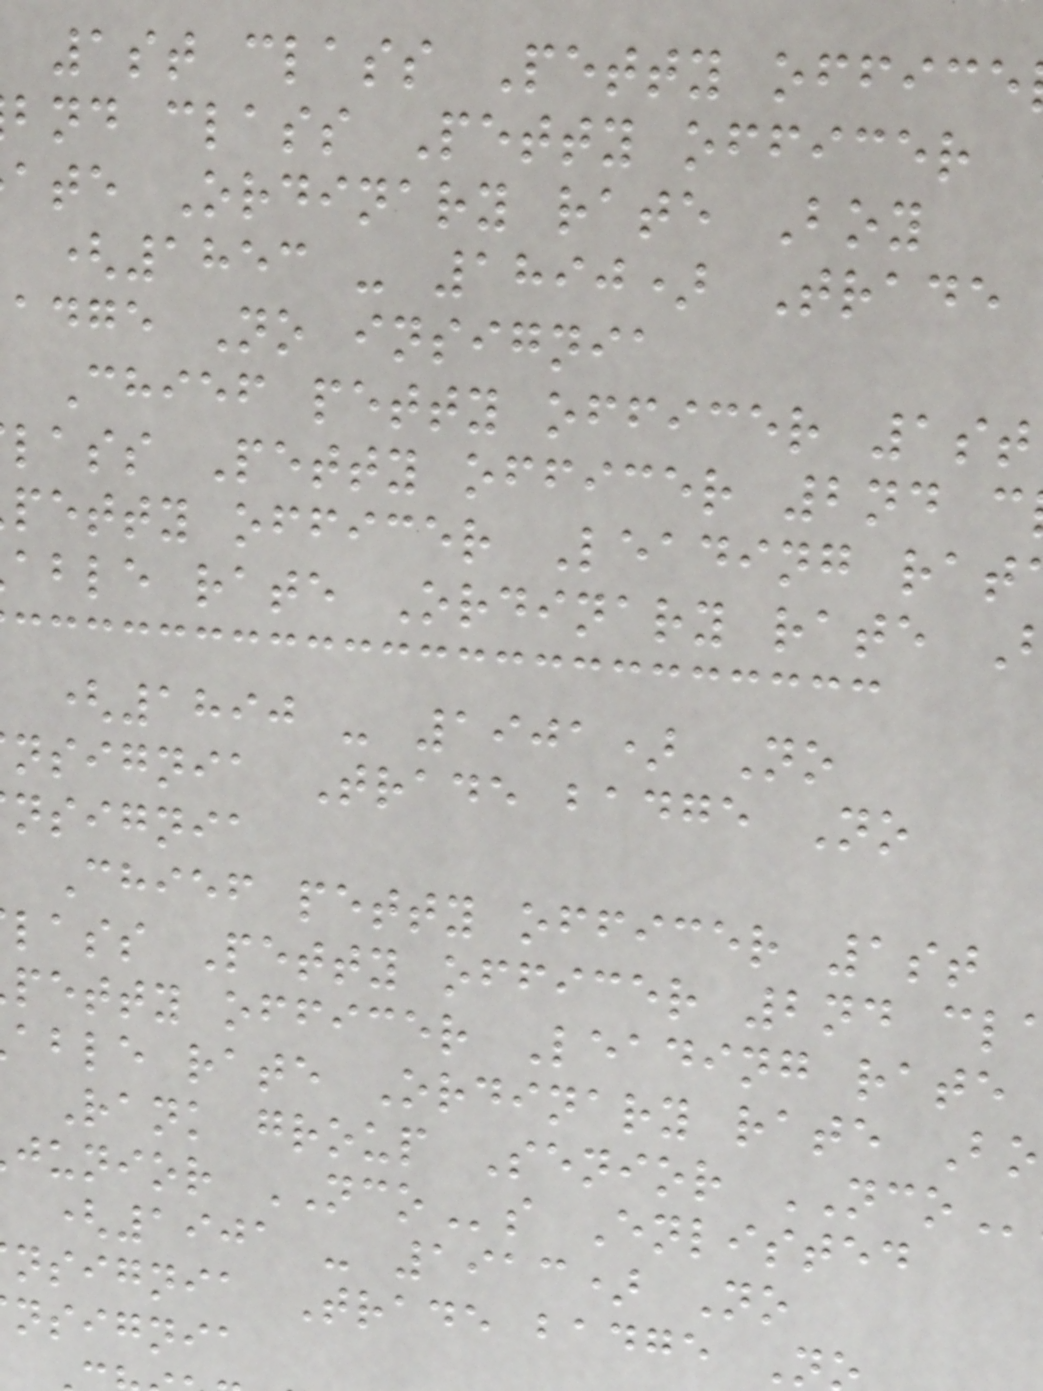1st class Petty office
bnd class Petty officer
ate Ordinary rate Boy
(1853 - 1890) Trade
adge No insignia
Chief petty officer 1st
lass Petty officer 2nd c
petty officer Leading rat
able rate Ordinary rate
(1890 - 1901) No
nsignia Trade badge No
nsignia
Chief petty officer 1st
lass Petty officer 2nd cl
petty officer Leading rate
able rate Ordinary rate Bo
Rank group Senior NCO
junior NCOs Enlisted
(1901 - 1913) No
nsignia Trade badge N
nsignia
